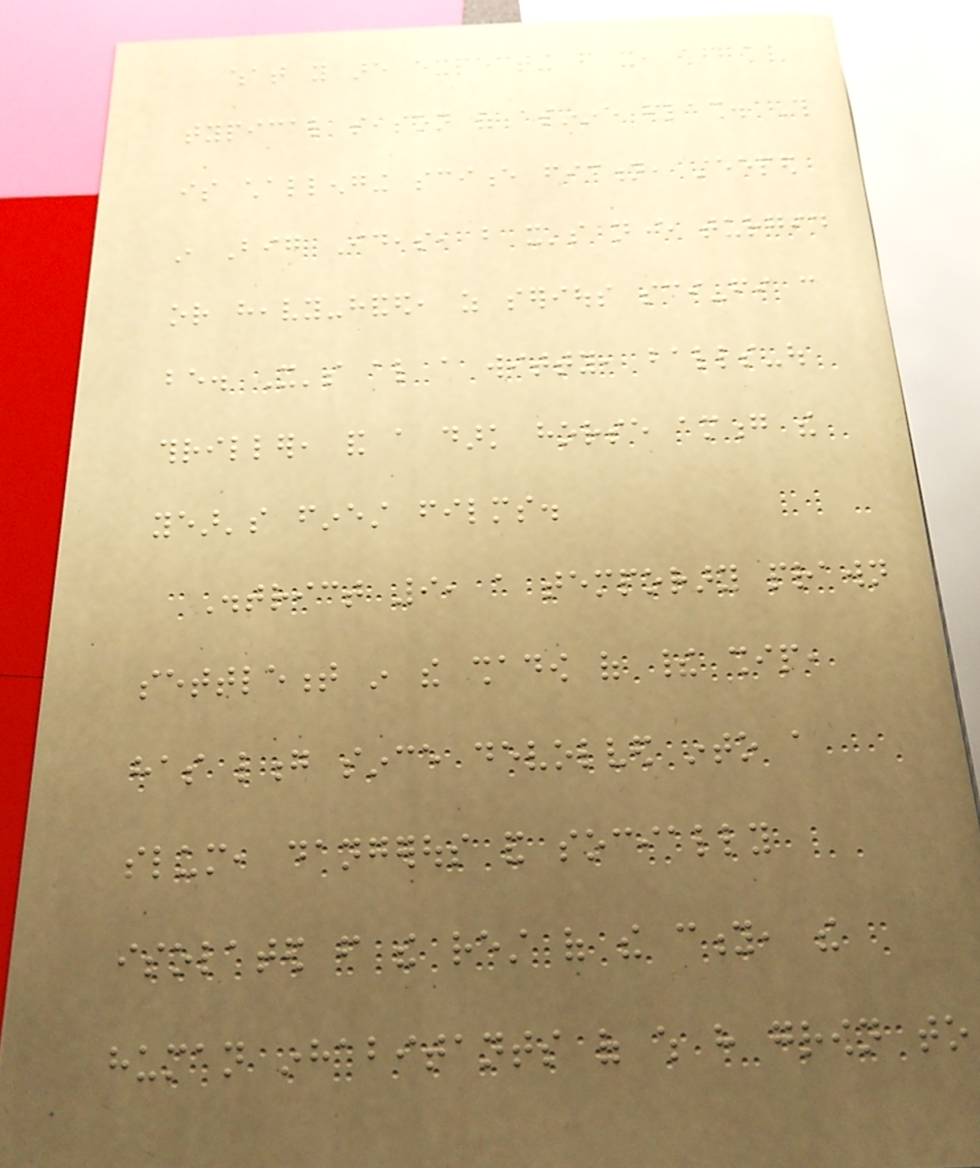what you are expecting from it, after a
typical season of asinine flash. This
is challenging science fiction, steeped
in Big Ideas, but it's never turgid
or heavy-handed, as serious sci-fi can
be. It's also a witty, balls-out
thriller, and a dark horse among the
year's finest films.
District 9, a temporary prawn
settlement in the shadow of their ship,
has long since devolved into a
slum, dangerous and socially
isolated from the rest of the city, the
human inhabitants of which have grown to
